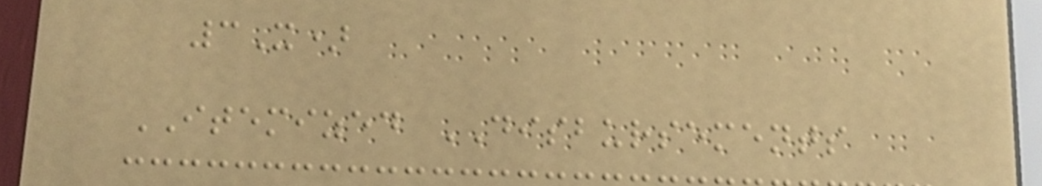3X)
ITEMIZED DISBURSEMENTS
